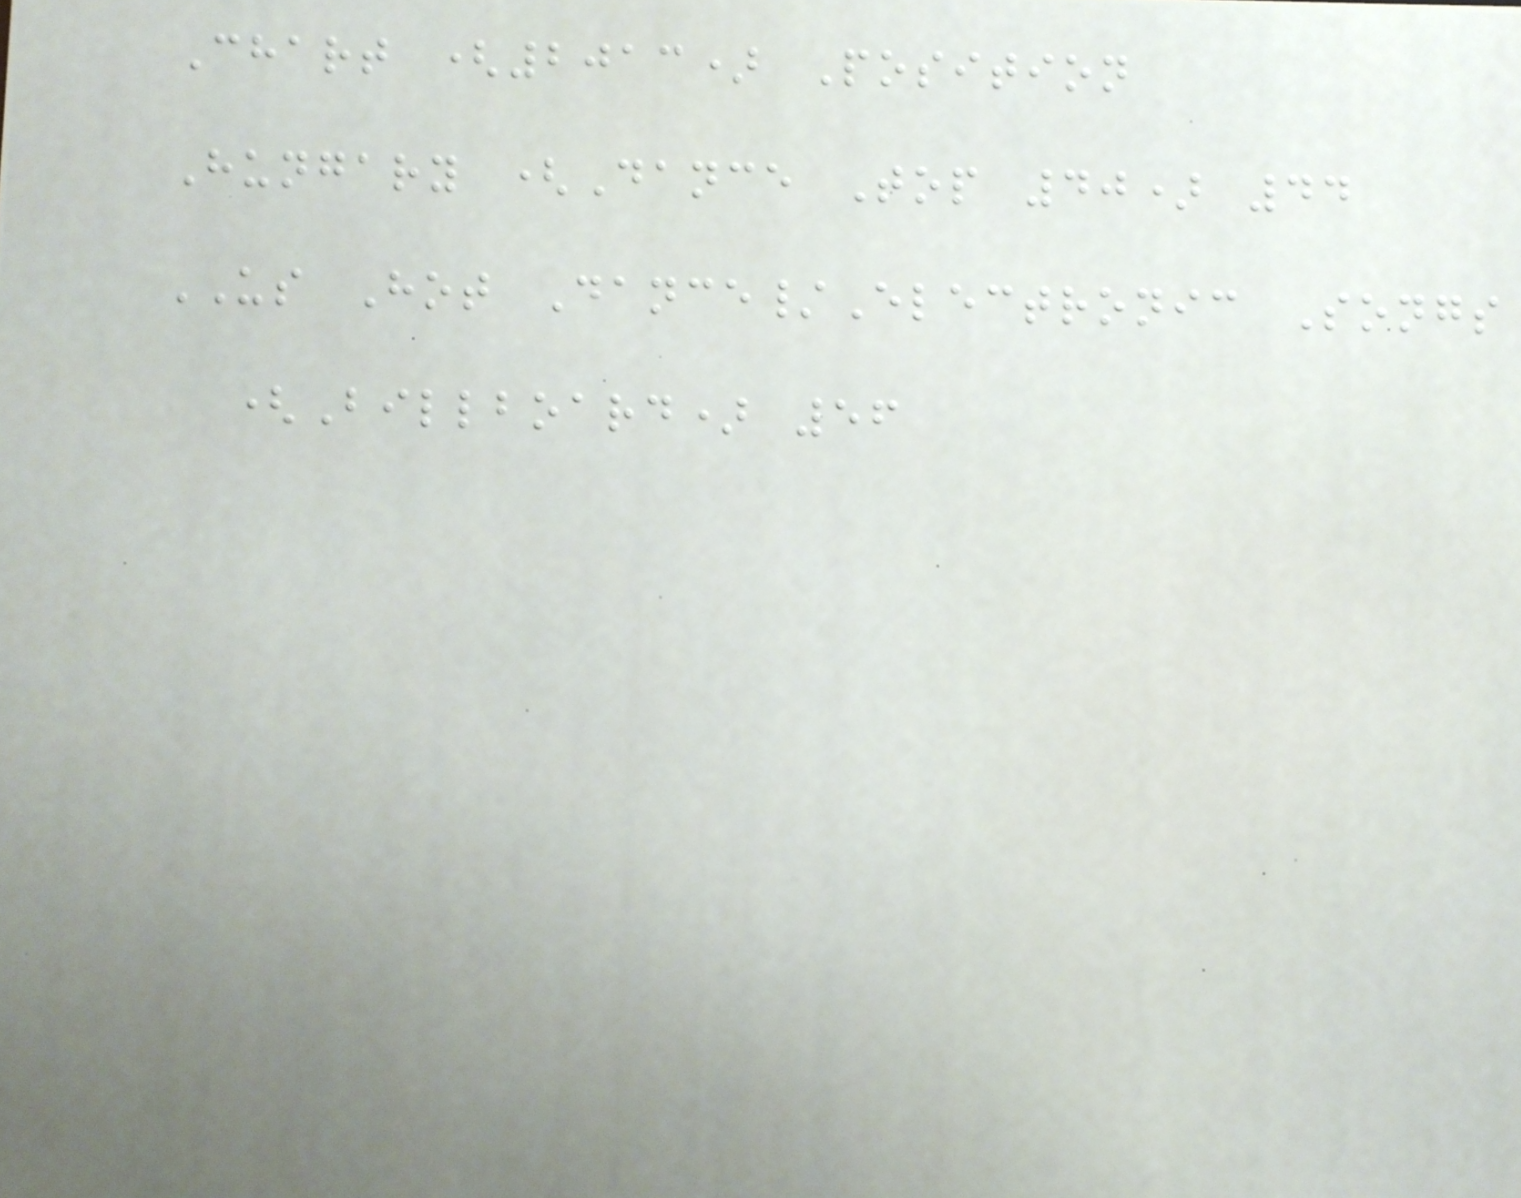Chart (2013) Position
Hungary (Dance Top 40) 44
US Hot Dance/Electronic Songs
(Billboard) 56
